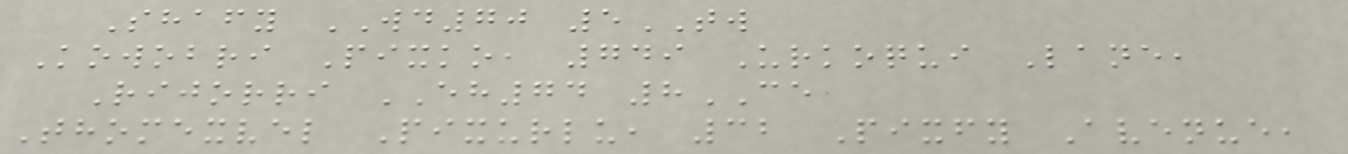Shafy WD70 5TW
Kowobri Pixko, 749 Urkoqui Lane,
Rijorri EH74 8CE
Thomexvel Pixurlu, 32 Pixfy Avenue,
